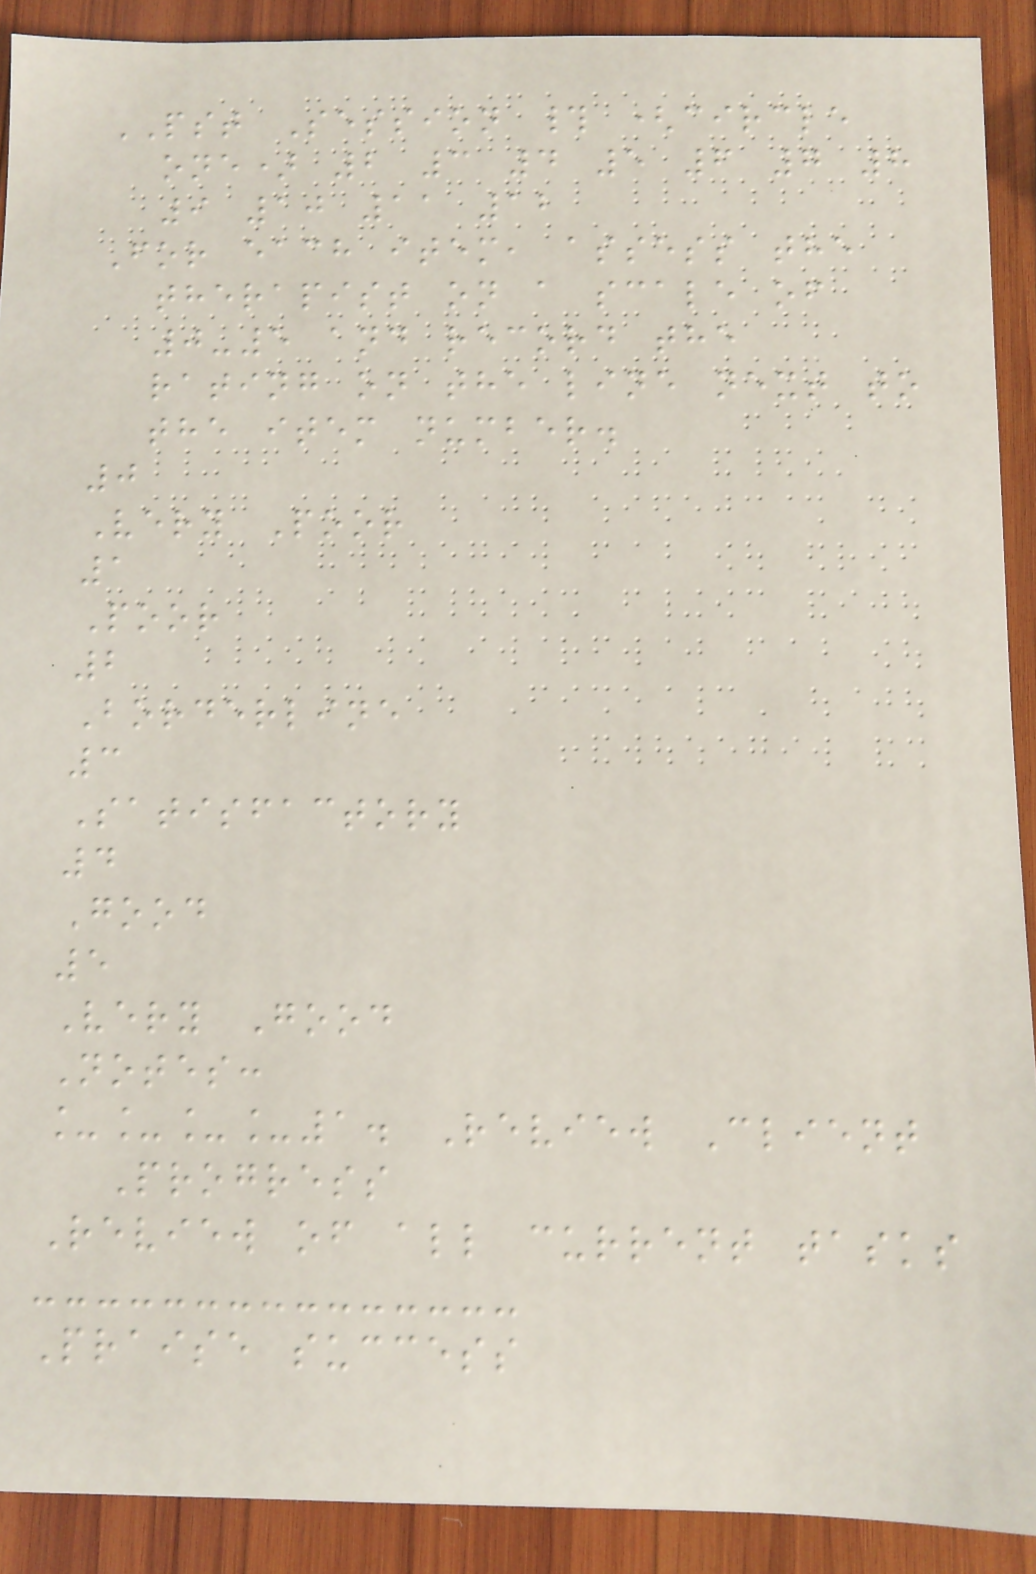PST Session # (circle
one) 2 3 4 5 6 7 8
9 10 11 12
For each item, assess the
therapist on a scale of
0-5 and record the
rating on the line next to
the item number.
0
Very Poor
1
Poor
2
Borderline
3
Satisfactory
4
Good
5
Very Good
Notes:
____1. Review Client
Progress
Review of all current tasks
Praise success
